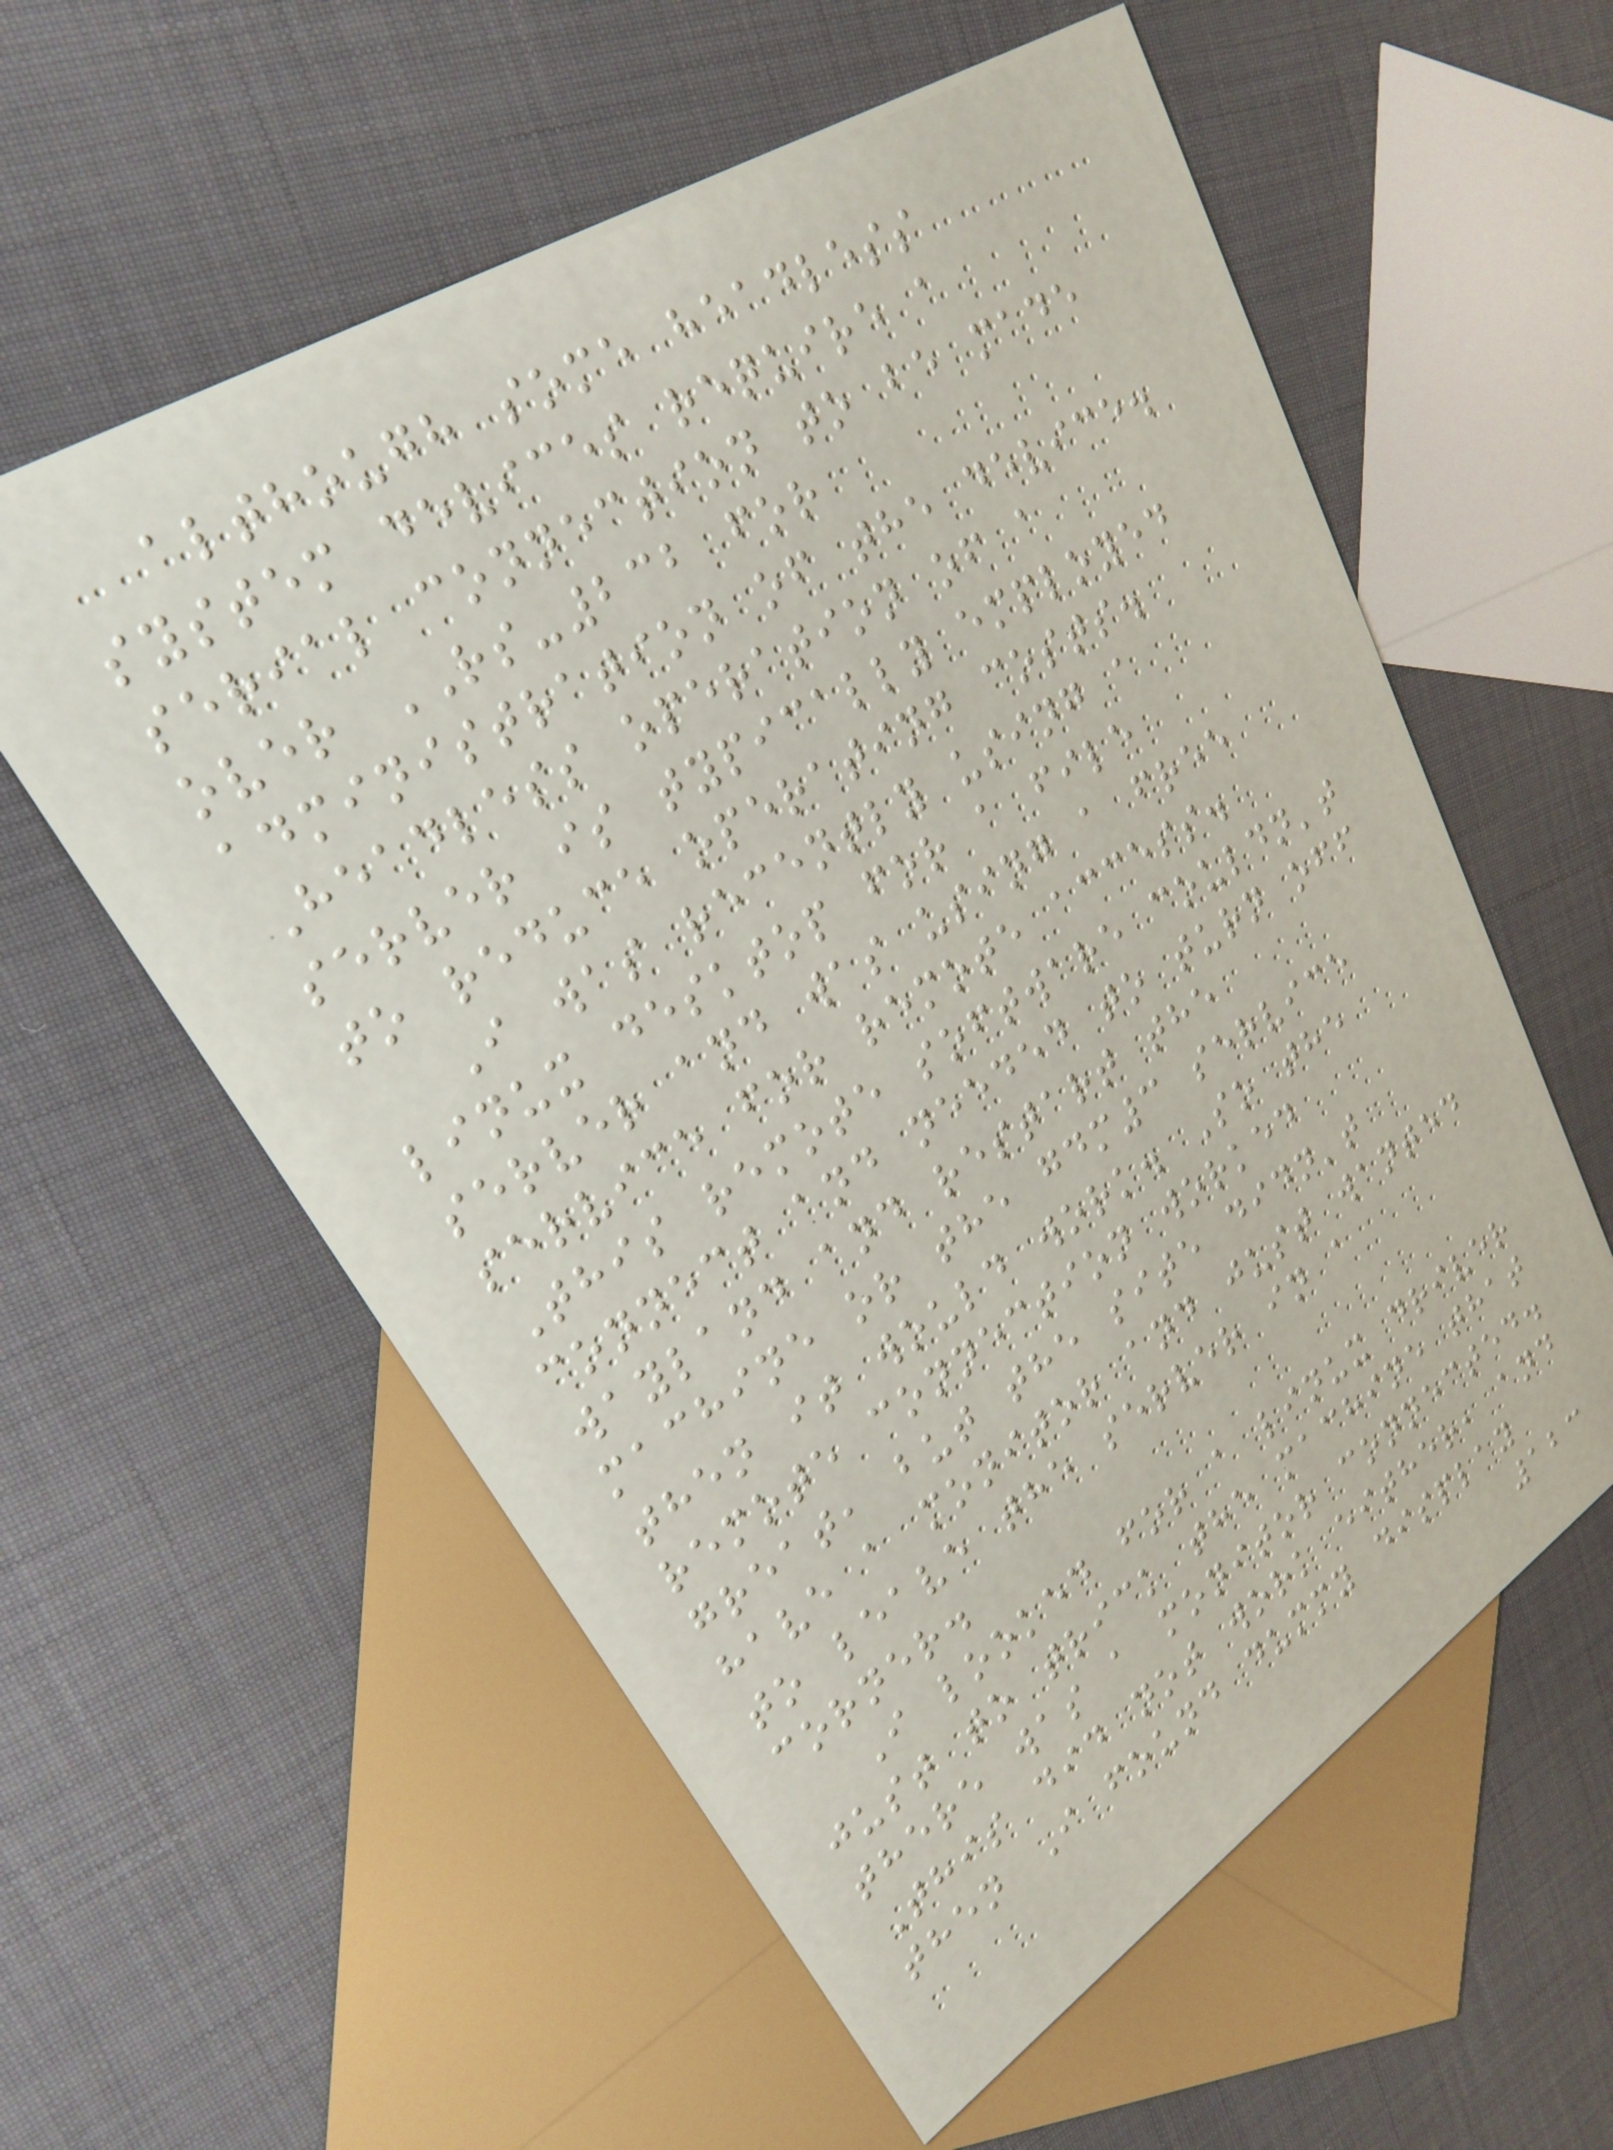although some headless
system devices require a
serial connection to be made
over RS-232 for
administration of the device.
Headless operation of a
server is typically employed
to reduce operating costs.
I was recently using a
linux desktop for a file
server and was using a free
service for remote access.
This remote software couldn't
connect and needed to turn off
wayland and restart the
machine or the gdm3 service
then it would work. So the
remote connection worked
great, but the site didn't
have a monitor and just wanted
to leave the server in a
corner.
I looked for a linux driver
just to trick the machine that
there was a monitor connected.
This did not work either, and
then I found dummy display
123
